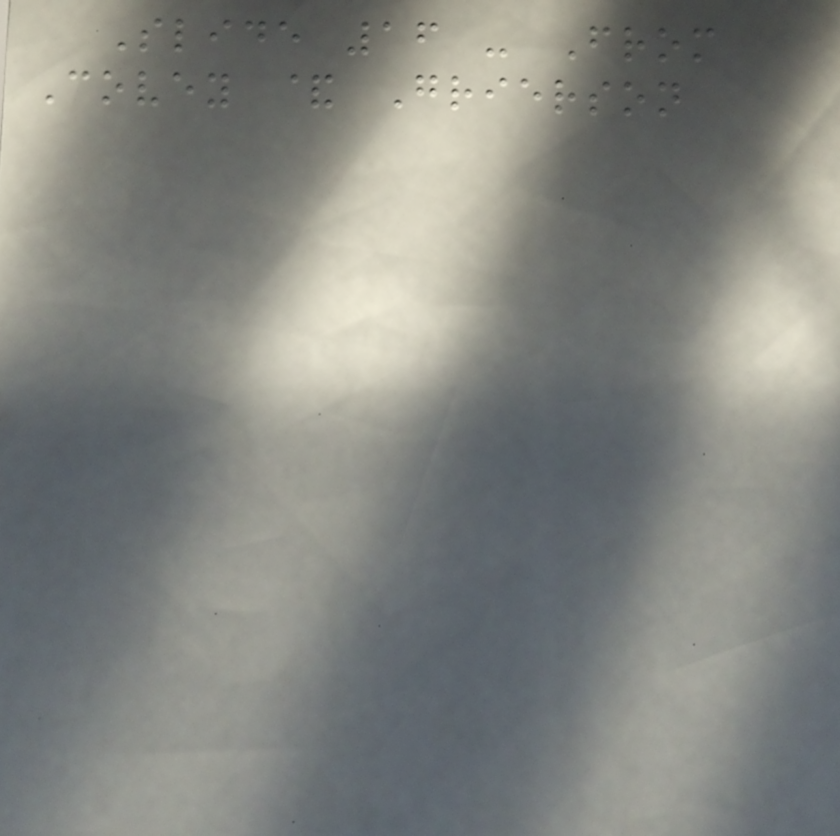Slide 16 - From
Covey & Grierson
